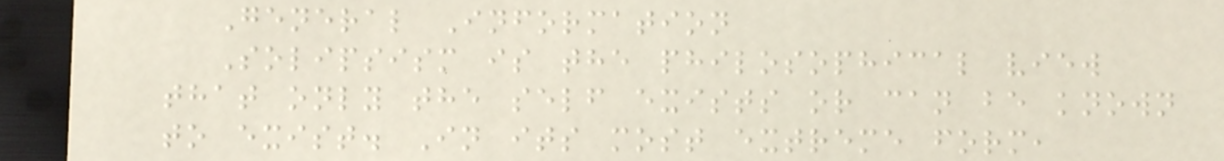General Information
Solipsism is the philosophical view
that only the self exists or can be known
to exist. In its most extreme form,
